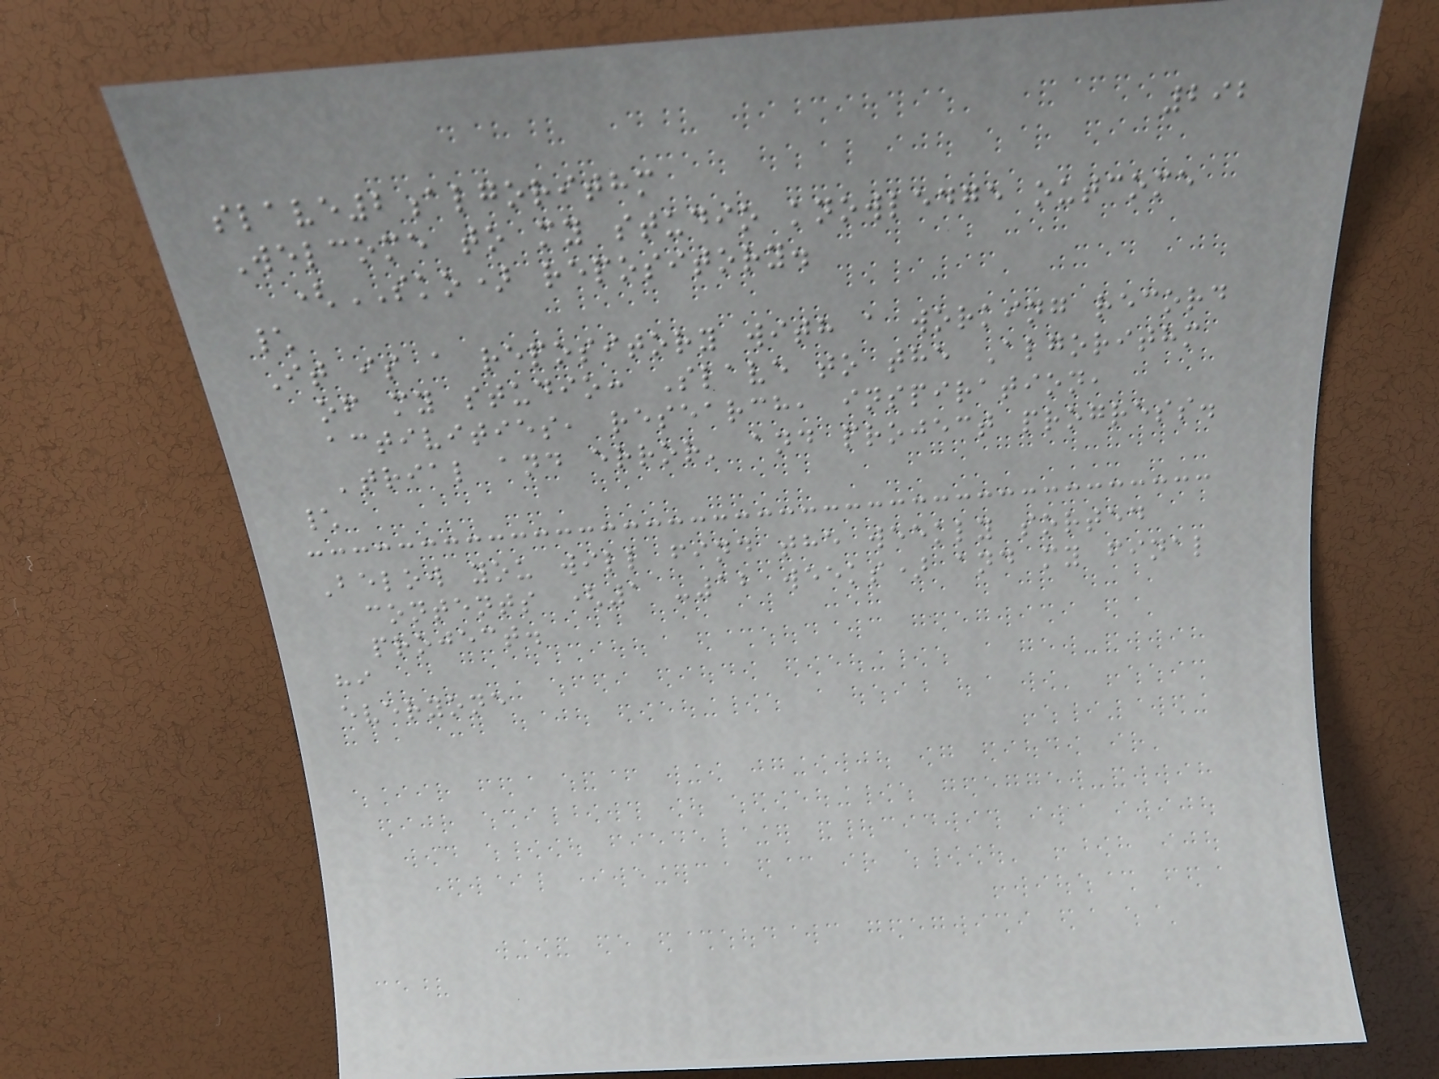292
slave2algorithm
Welcome to my studio knowledge outcome
(SKO) repository.
\
It is a repository with a working record
of my studio: Slave to the Algorithm
activities, research, inspiration,
'trial and error' and project progress.
\
Below you will find the weekly sorted
contents (1 -12 weeks) and my final
project.
hi
everyone
